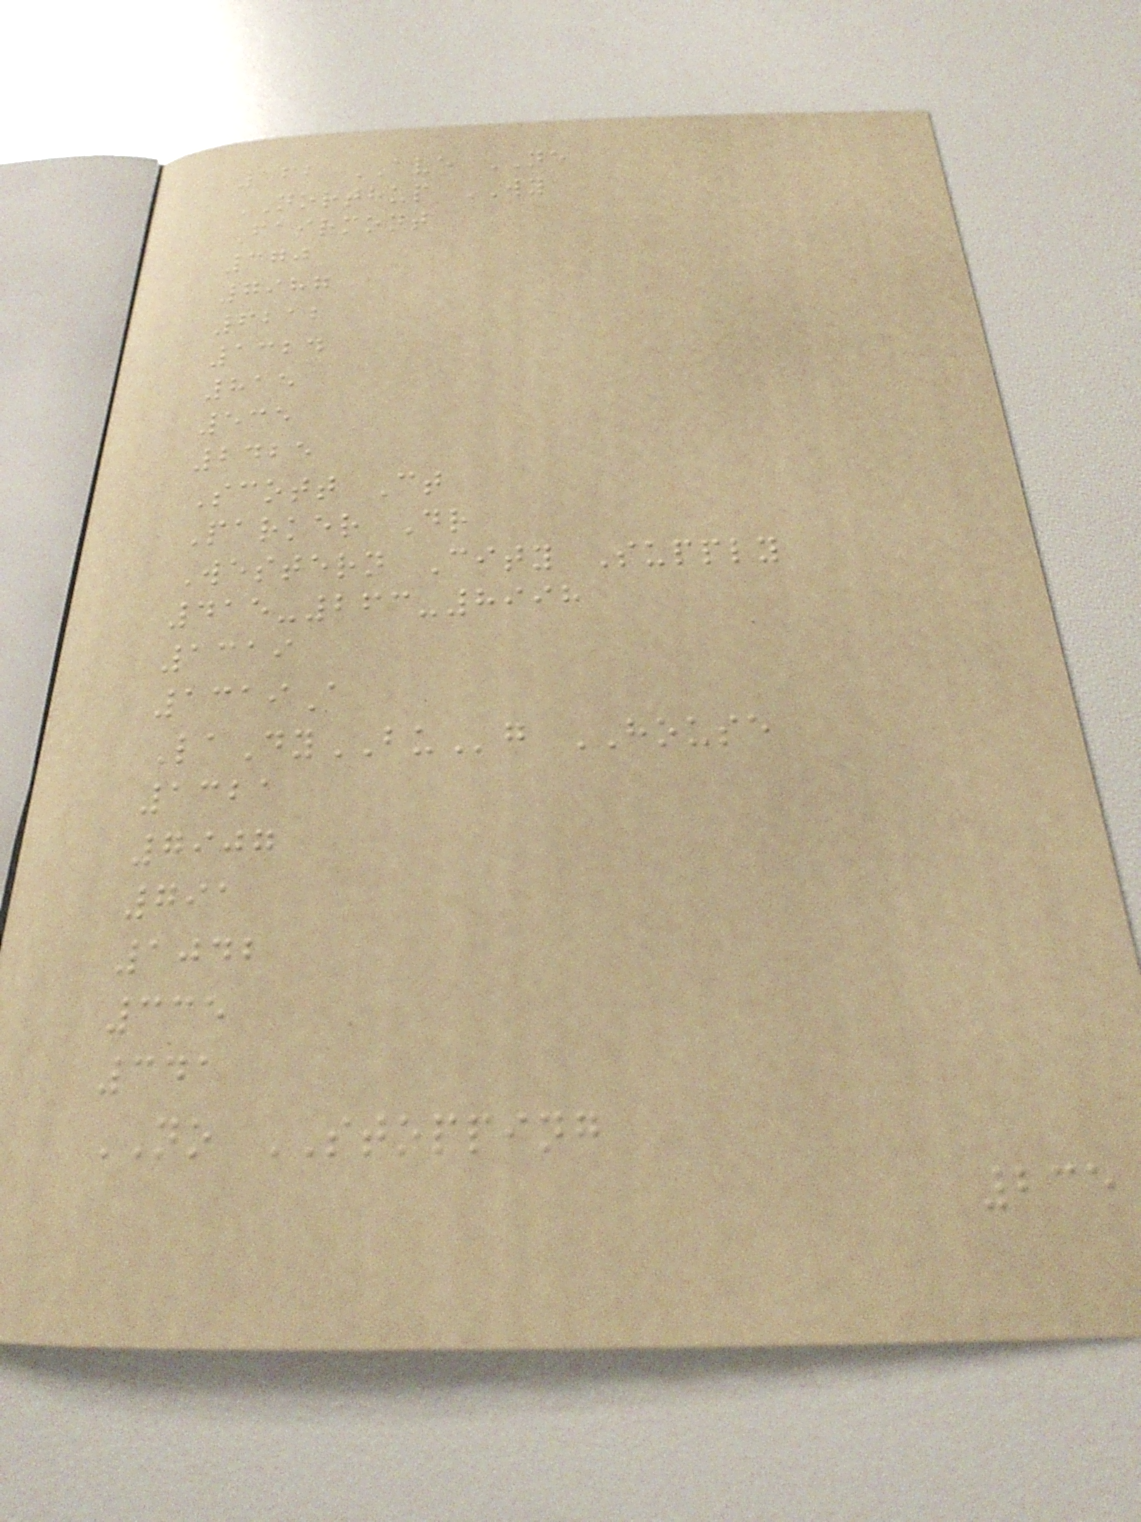162 AVE NE
NORTHUP WY
Fairmont
370
7987
6212
1324
815
535
2425
Scott Ct
Parker Dr
Western City Supply
415-263-8998
1319
1319A
LaDyBUg HOUSE
1321
7907
791
1042
335
341
NO STOPPING
235
